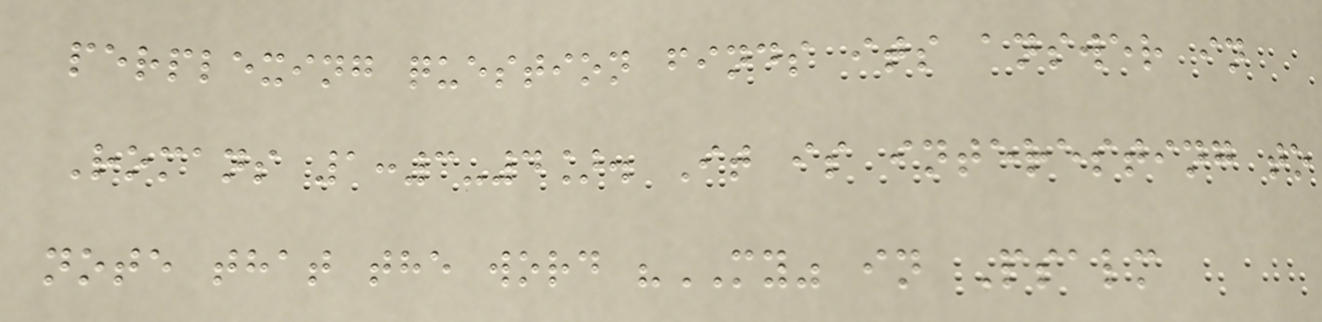perplexing question finds its answer in
Romans 1:3-4]. It is interesting to
note that the word "MY" in Psalm
